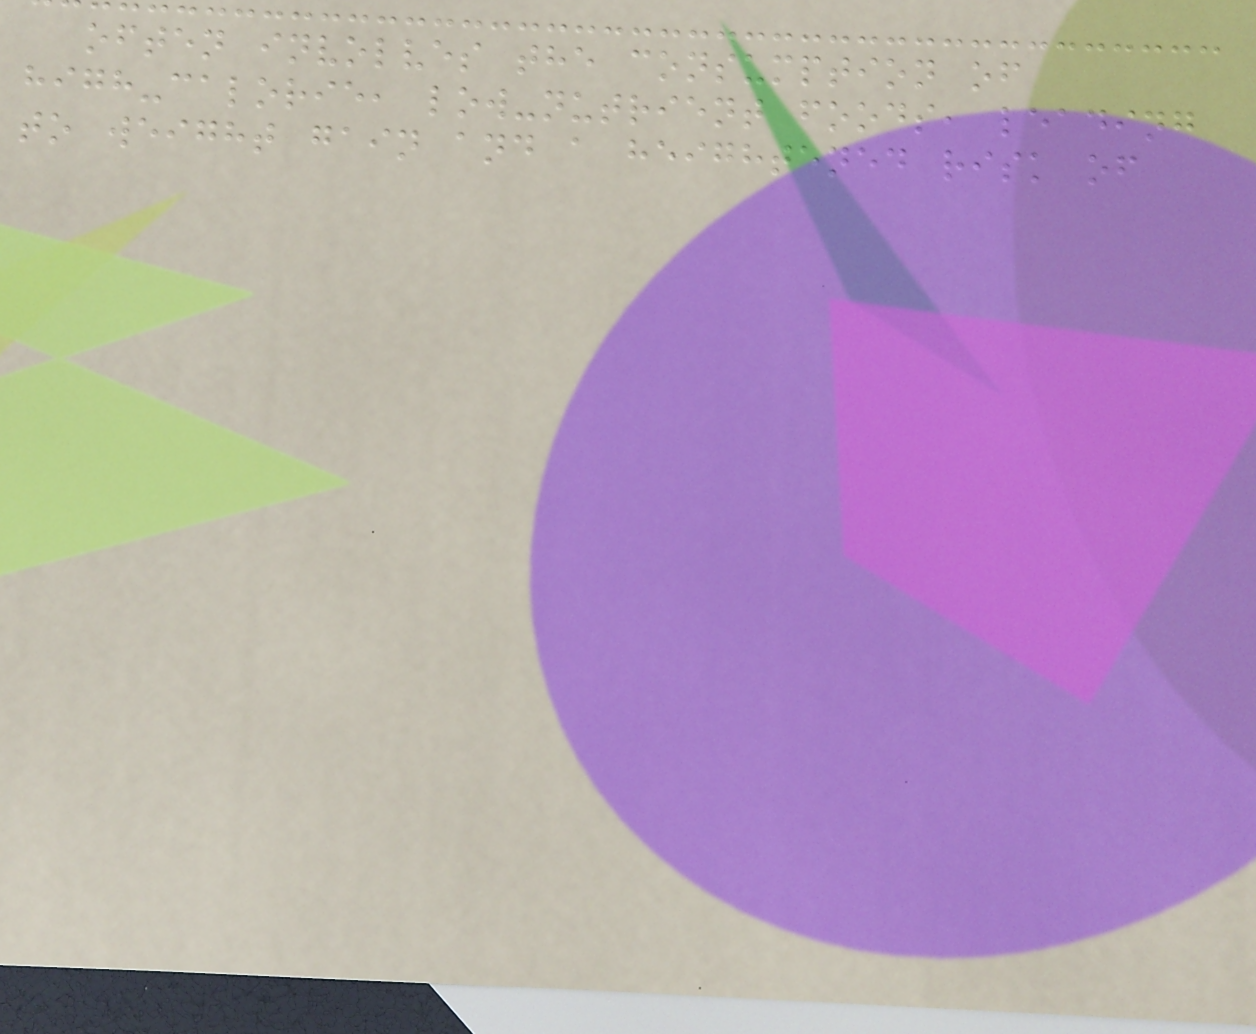often involves the consumption of
high-calorie, low-nutrient foods, leading
to weight gain and a heightened risk of
